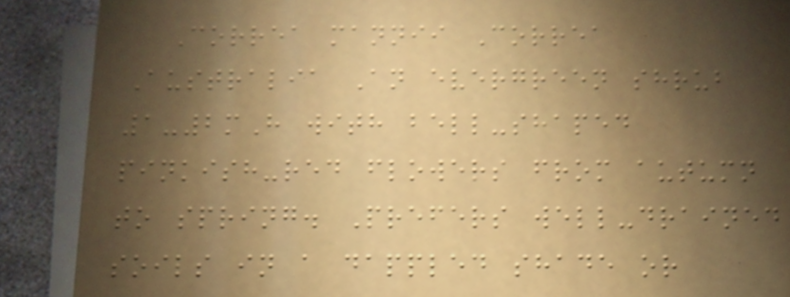Correa mannii Correa
Australia An evergreen shrub
1-2mH with bell-shaped
pinkish-red flowers from autumn
to spring. Prefers well-drained
soils in a dappled shade or
